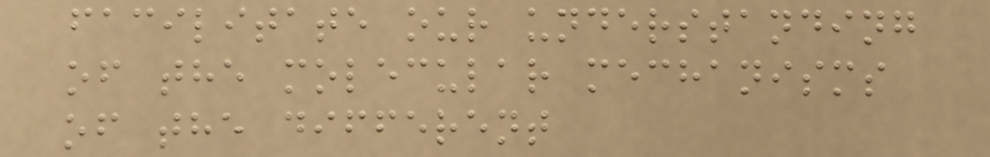facilitate our understanding
of the molecular mechanisms
of the different
